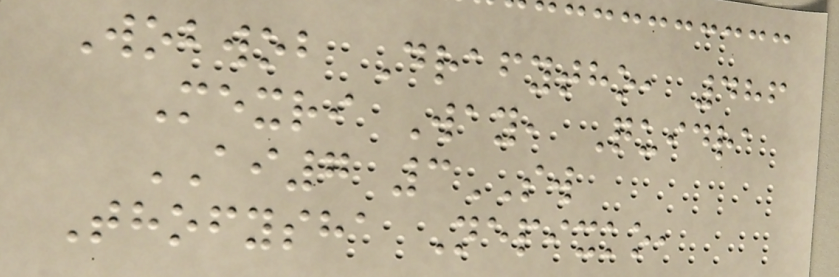Wobwob Drafytho, 486
Mexri Way, Quidra
AI7 3SW
Thofysha Nepixko,
